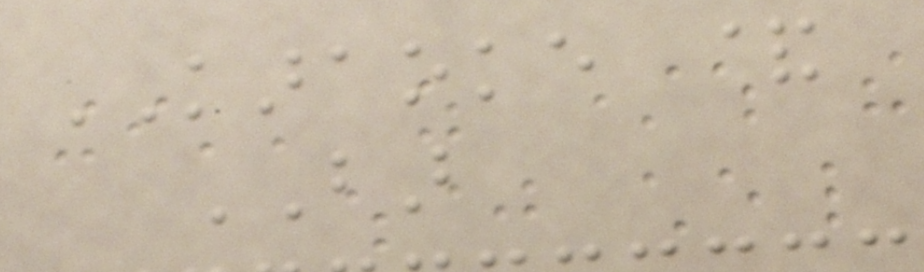KARAOKE &
BAR
